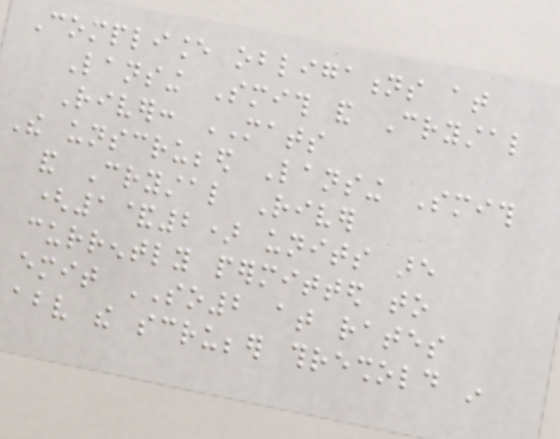Compliance obligations at
Lansing Smith and Crystal
River: MATS
The unscrubbed Lansing Smith
and Crystal River
(1&2) units are
currently permitted to
emit SO2 at rates
above the scrubber threshold in
